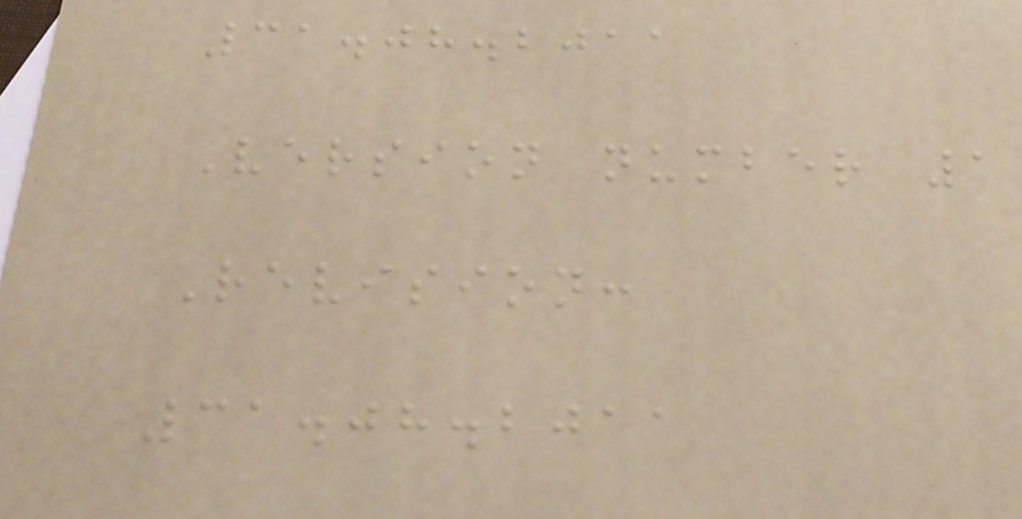31.08.2011
Version number 1
Revision:
31.08.2011
